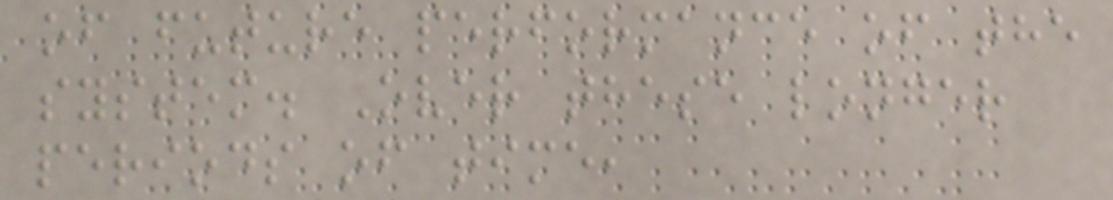of future performance of the
system. Over these longer
periods of time,
